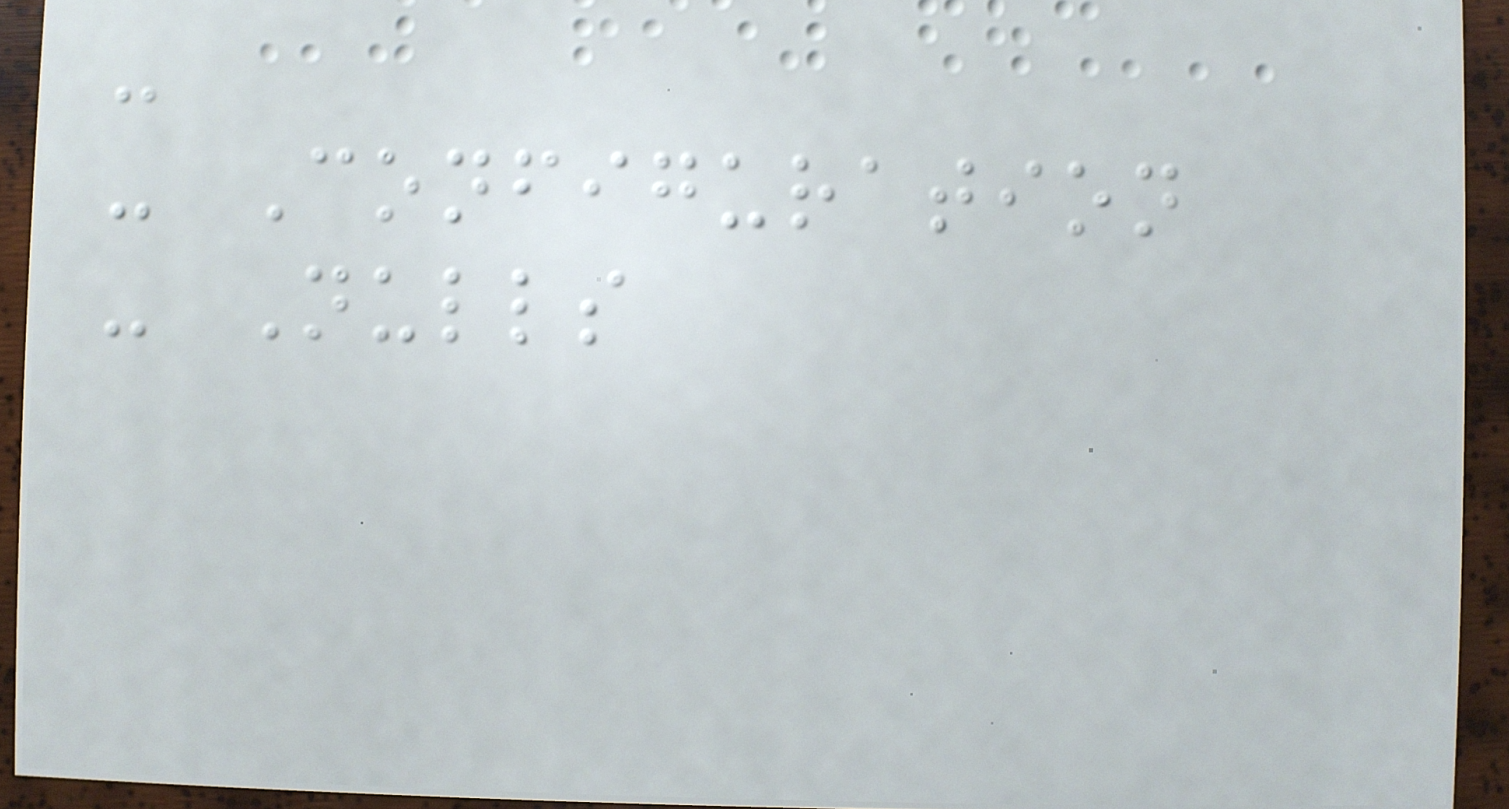-
- Configuration
- Nulls
